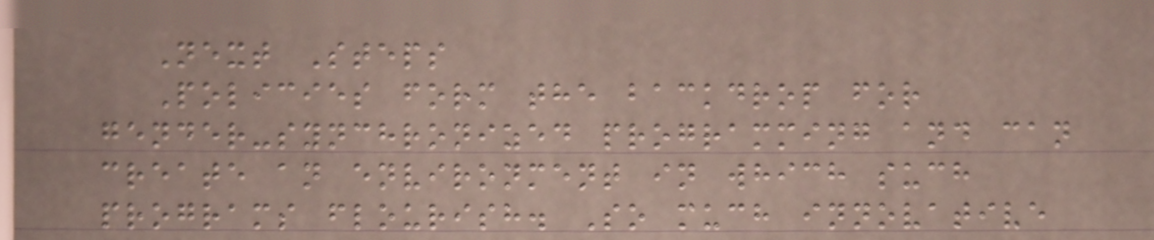Next Steps
Policies form the backdrop for
gender-synchronized programming and can
create an environment in which such
programs flourish. So much innovative
